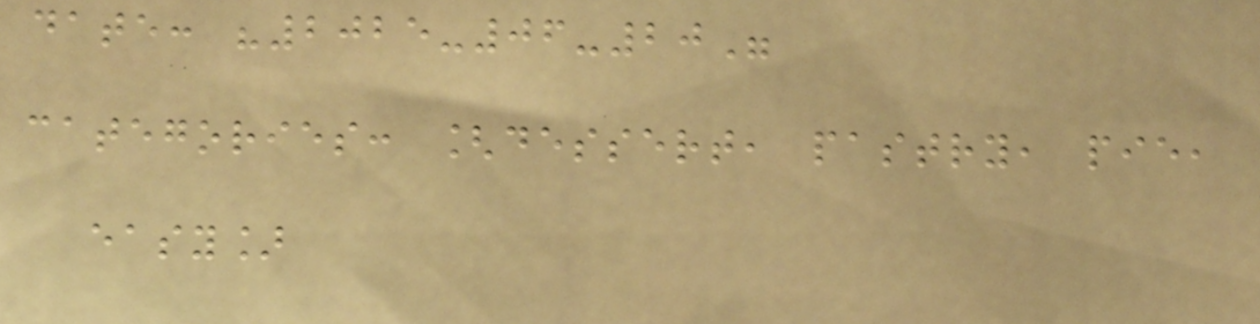date: "2025-06-20"
categories: [dessert, pastry, pie,
easy]
